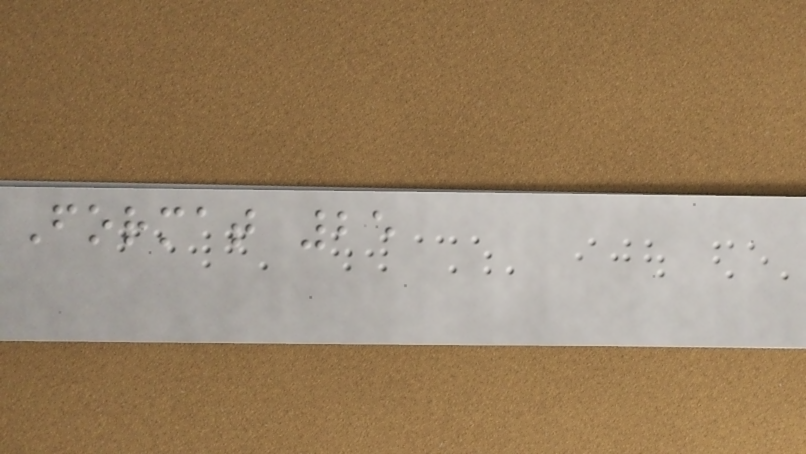Format 25
